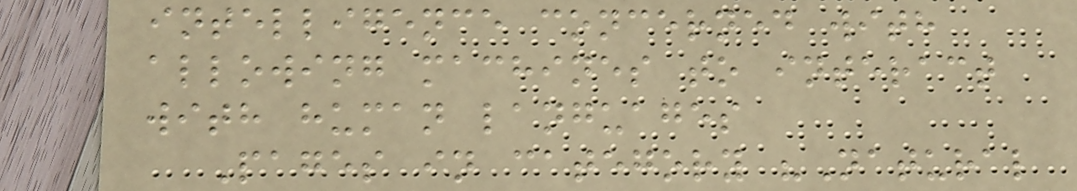intelligence concerned with
allowing machines to interact
with human languages
Pages in category "Natural
